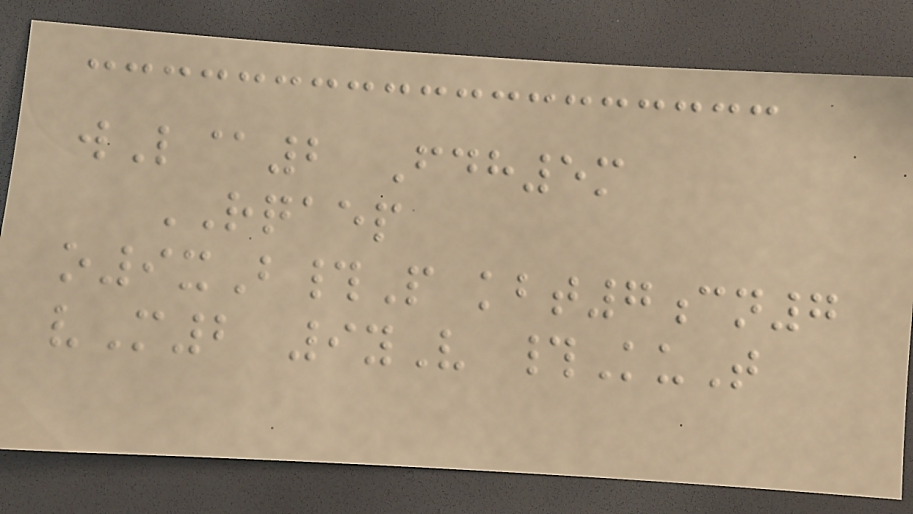wL@2 Fdh5m
RQAEP
o9xB#P kbt7cn7
vM2 9yV #KuT
